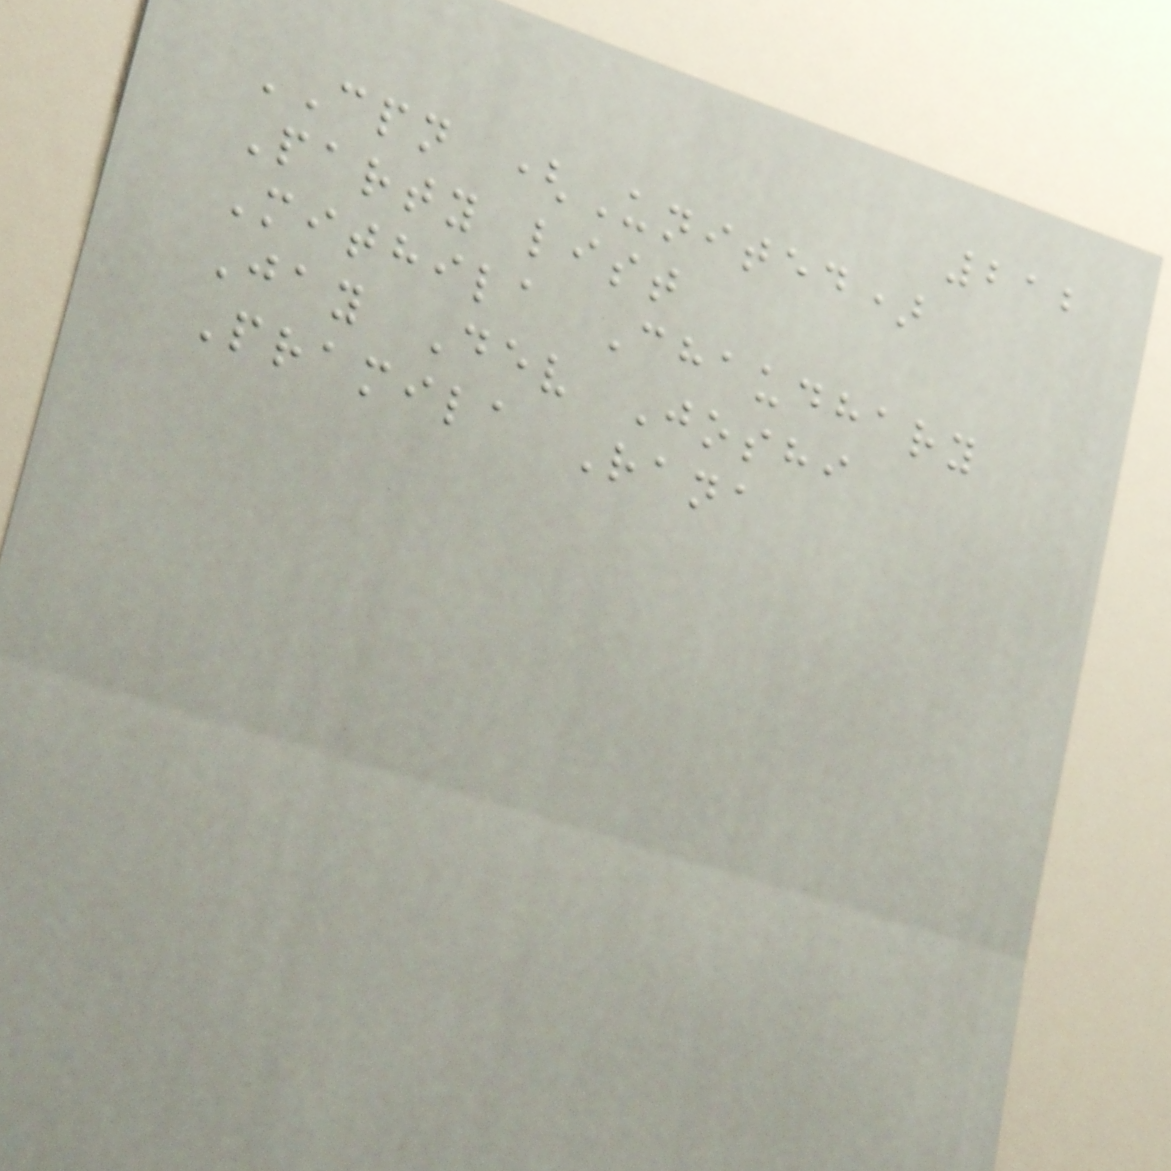212
CPN (United)
Party list
Mithila Chaudhary
Jay Dev Joshi
Pramila Rana
